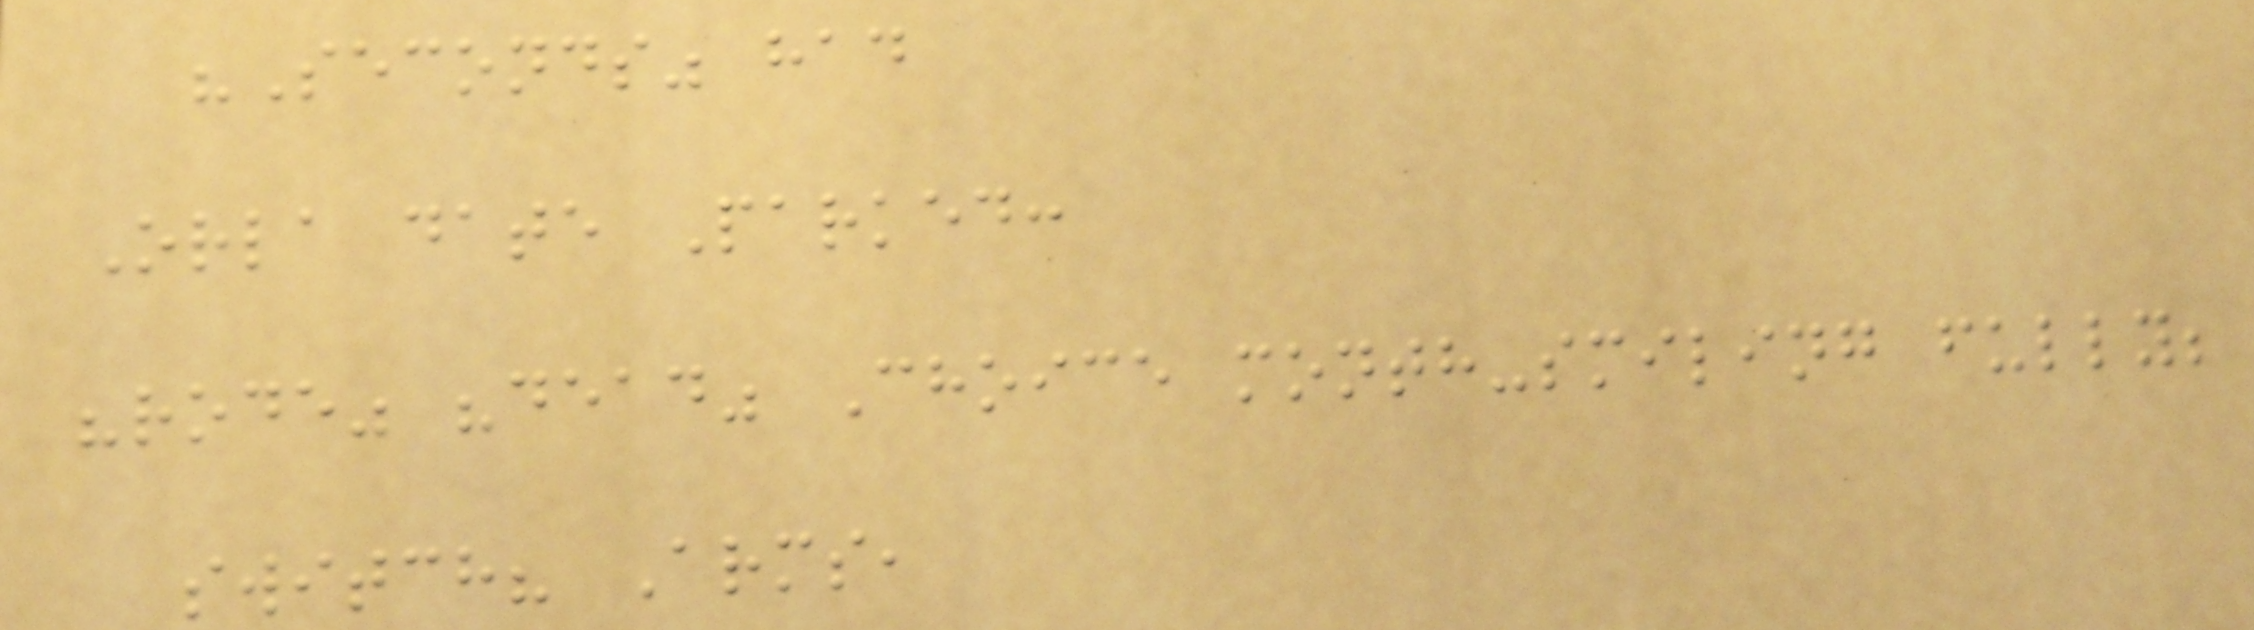"Seconds" had
Orla date Parked:
"rode" "dead" Choice month-smiling fully;
switch? Arms,
